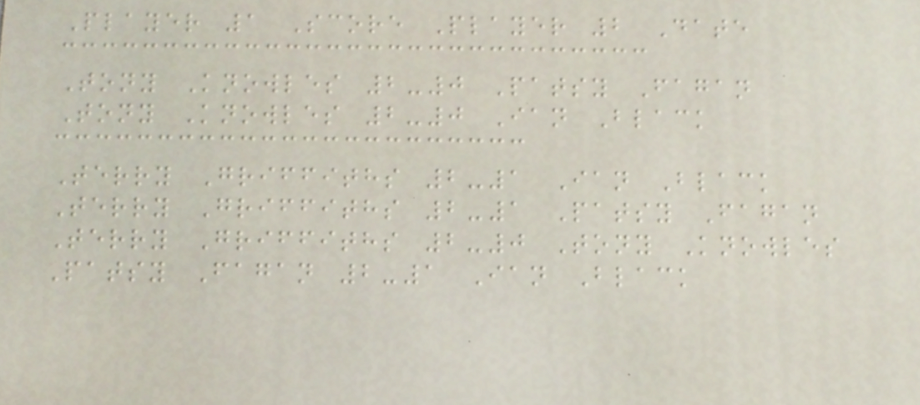Player 1 Score Player 2 Date
Tony Knowles 2-0 Patsy Fagan
Tony Knowles 2-0 Ian Black
Terry Griffiths 2-1 Ian Black
Terry Griffiths 2-1 Patsy Fagan
Terry Griffiths 2-0 Tony Knowles
Patsy Fagan 2-1 Ian Black
